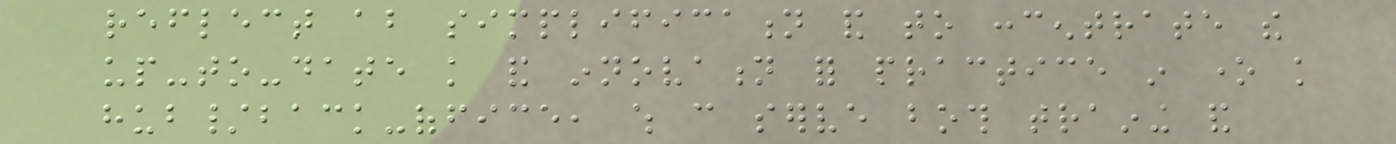reflect about simplification and to concentrate the
up-to-date knowledge and innovation for practice in one knowledge
hub/back-office, which can serve both training and
